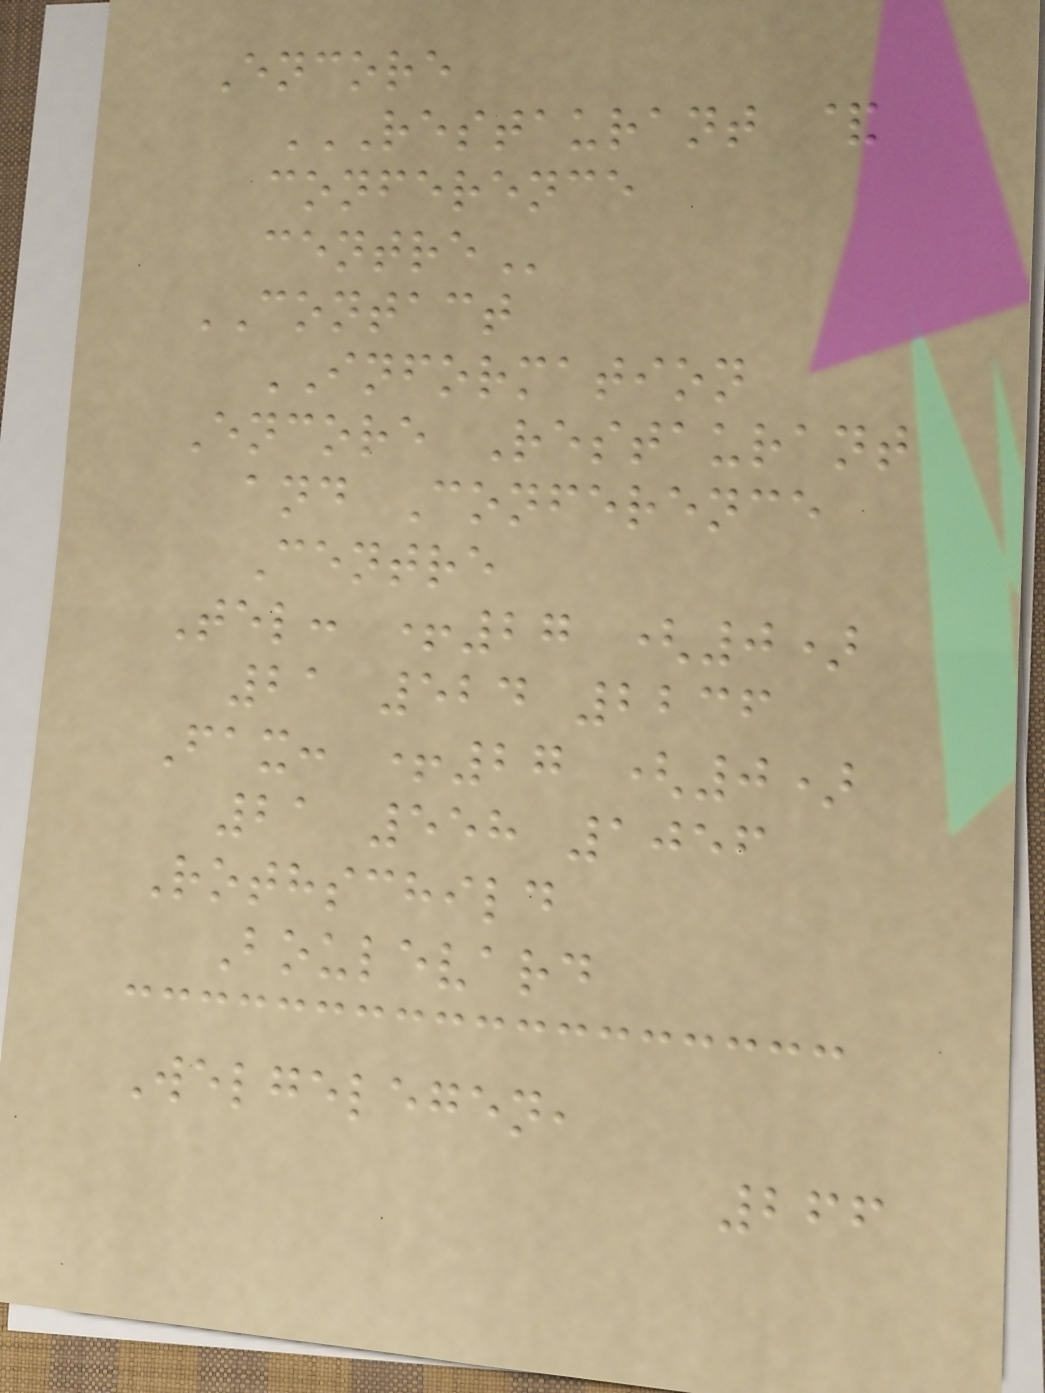Encore
RESTAURANT &
CONFERENCE
CENTRE
CONTACT
INFORMATION
Encore Restaurant
and Conference
Centre
Tel: +27 (0)
21 524 2236
Fax: +27 (0)
21 558 1056
Rothschild
Boulevard
Welgelegen,
266
